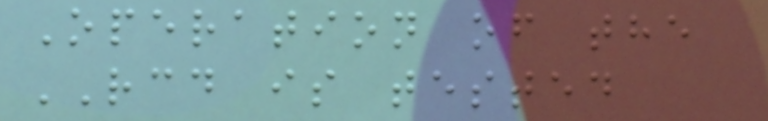Operation of the
RCD is tested
